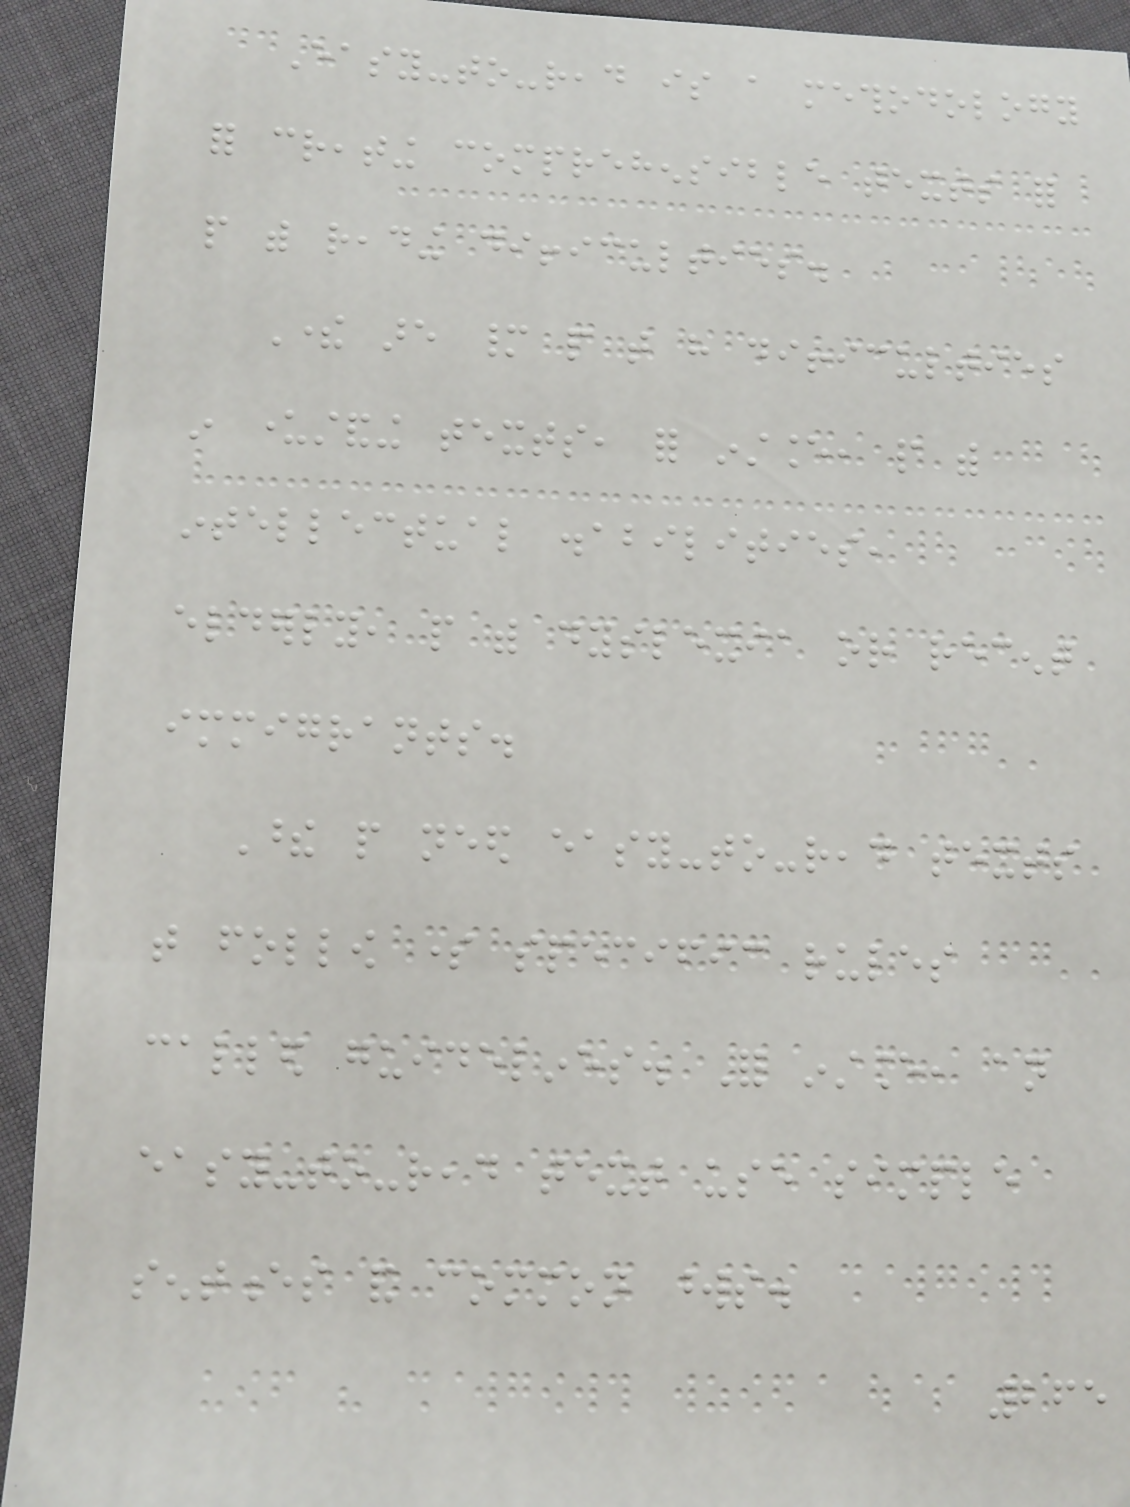Easy-to-read is a methodology
for creating comprehensible texts for
people with reading difficulties.
There are many people that have difficulties
in understanding texts, for instance, people with
intellectual disabilities,
elderly, people with dyslexia or recent
immigrants.
These people need easy-to-read texts
that follow some specific rules
called guidelines. For instance, an
easy-to-read text use simple
sentences and common words.
265
